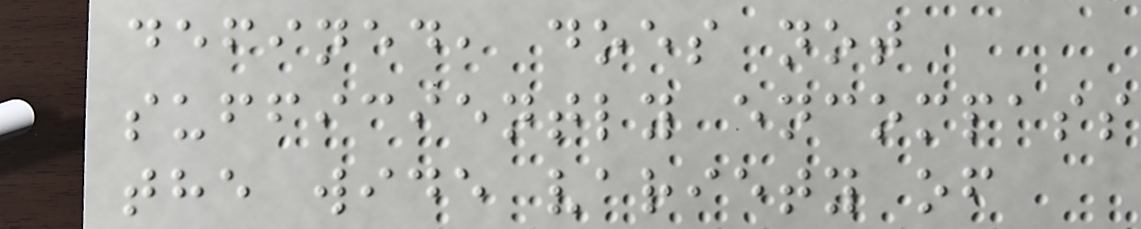defined, does not
sufficiently encompass
the wide variety of
